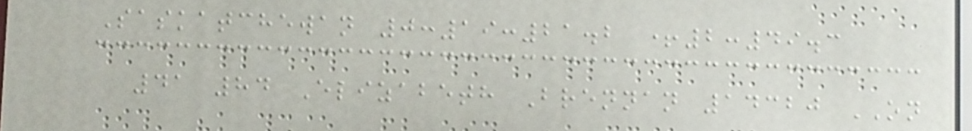Saskatchewan 0:19:21.2 +2:49.3
41 84 Elizabeth Brennan 14320 ON
